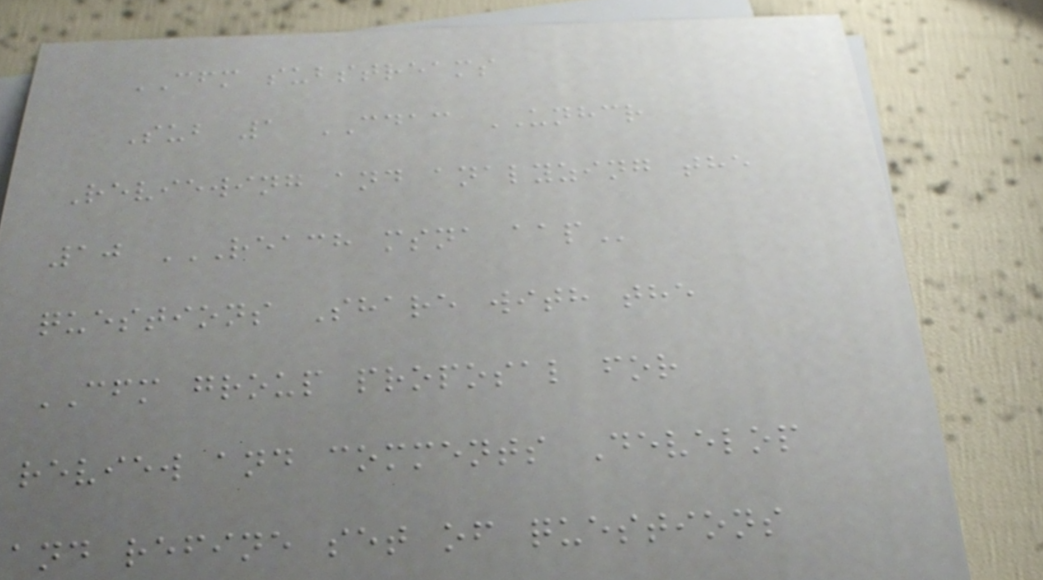CFM substreams
Sub 1 CDAC UNHCR
Reviewing and analyzing the
10 REACH MSNA AAP
questions Share with the
CFM group proposal for
review and comments Develop
and refine set of questions
